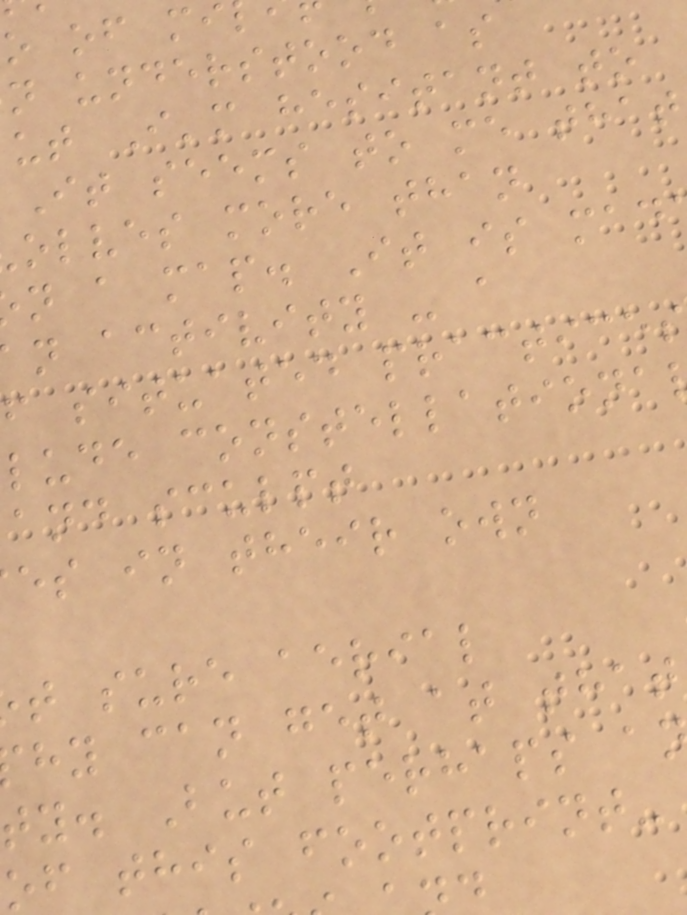o of mi
n understood as
ut I'm hesitant to
It seems to me that
olves more than
n a map. It is mad
n activity - a
f situated practice
lude constellationa
and sculpt
es in their own
t sure aerial
hy can get at that
ty. But perhaps a
of this footprint-
